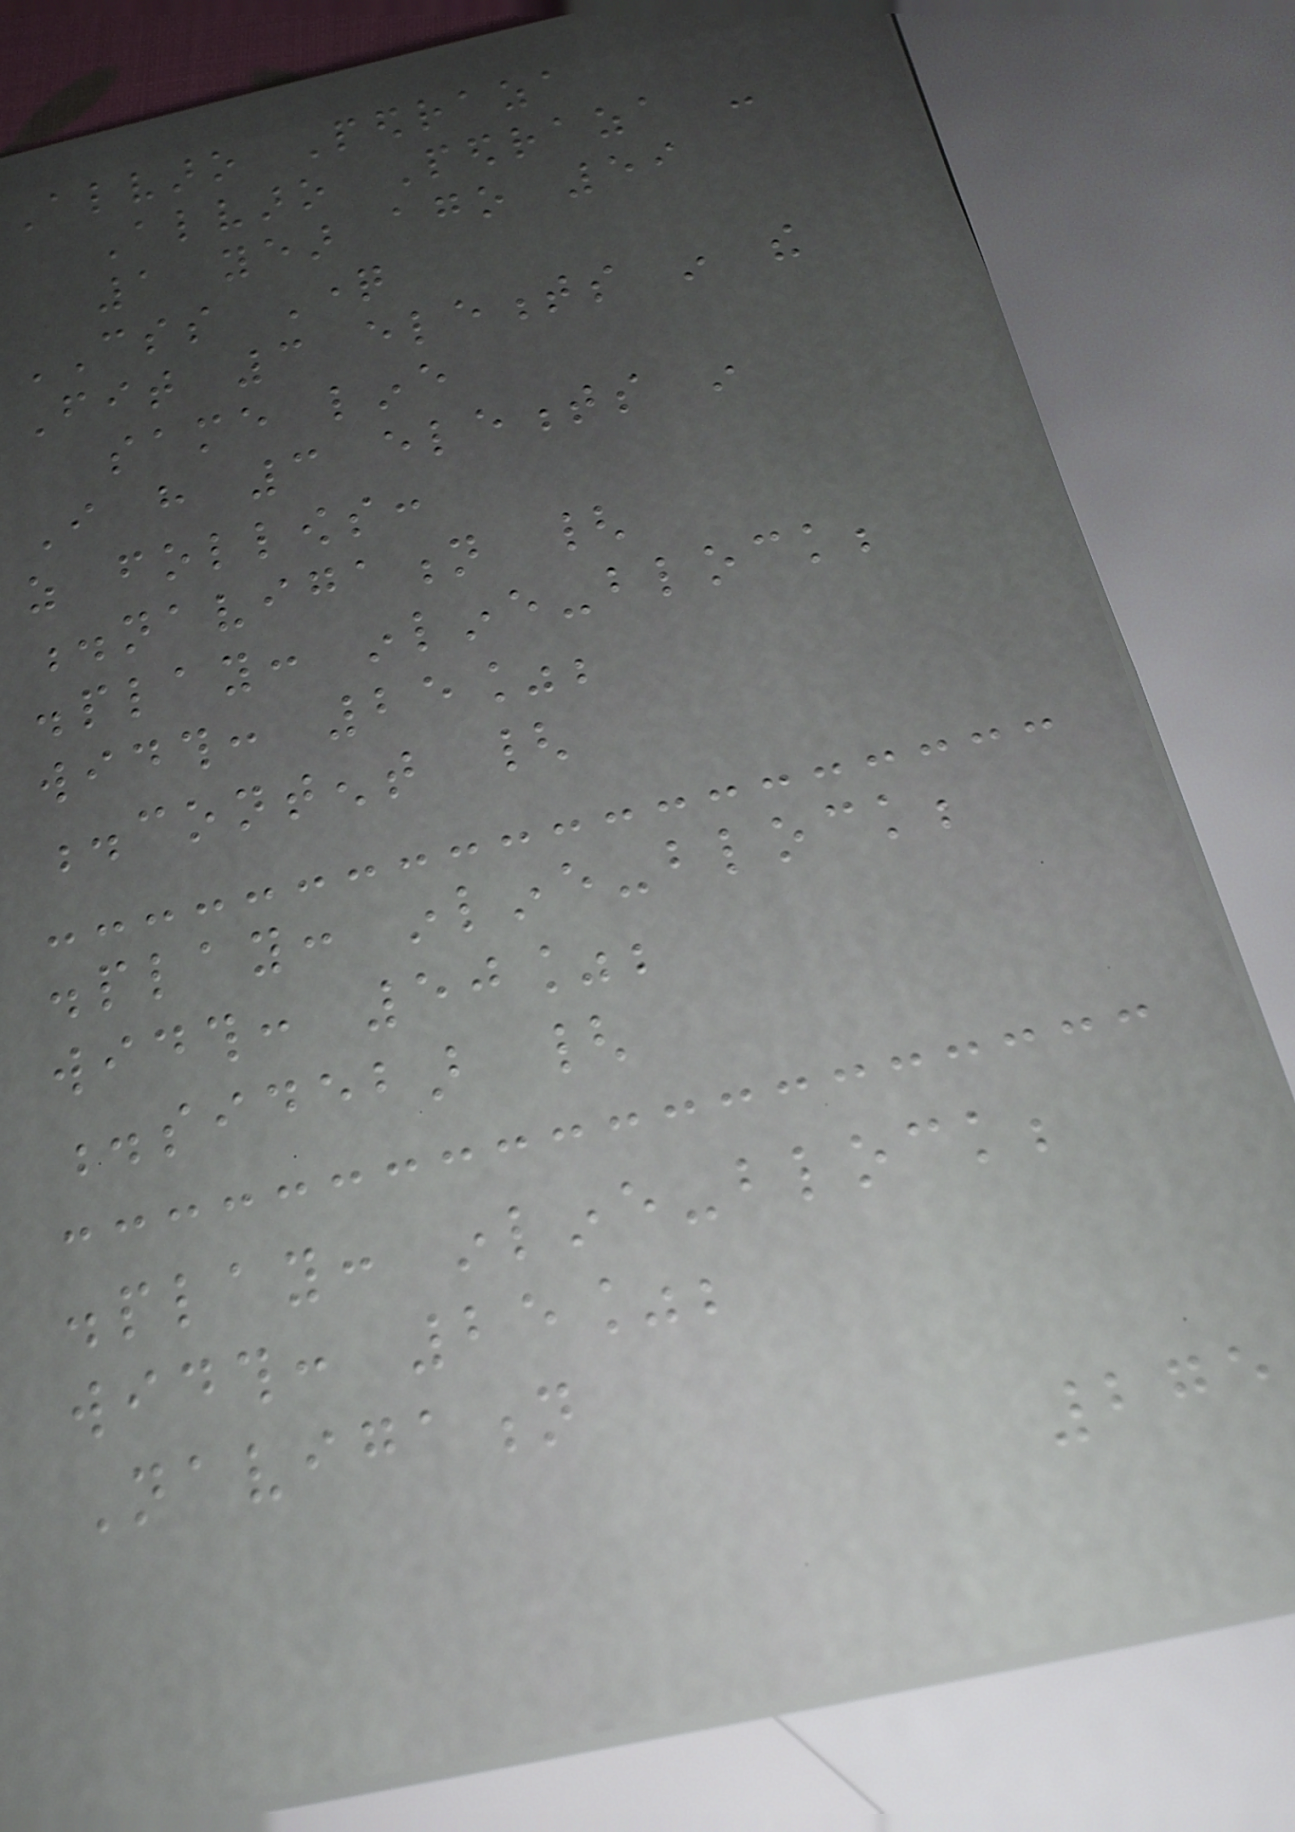Alvaro Pedraza
Alvaro Pedraza -
1 year ago 59
CSS Question
Fit 3 elements in the
same line
I have 3 elements in
as follows:
.navigation {
display: inline-block;
width: 25%;
.content {
display: inline-block;
width: 50%;
.sidebar {
display: inline-block;
width: 25%;
Navigation
275
